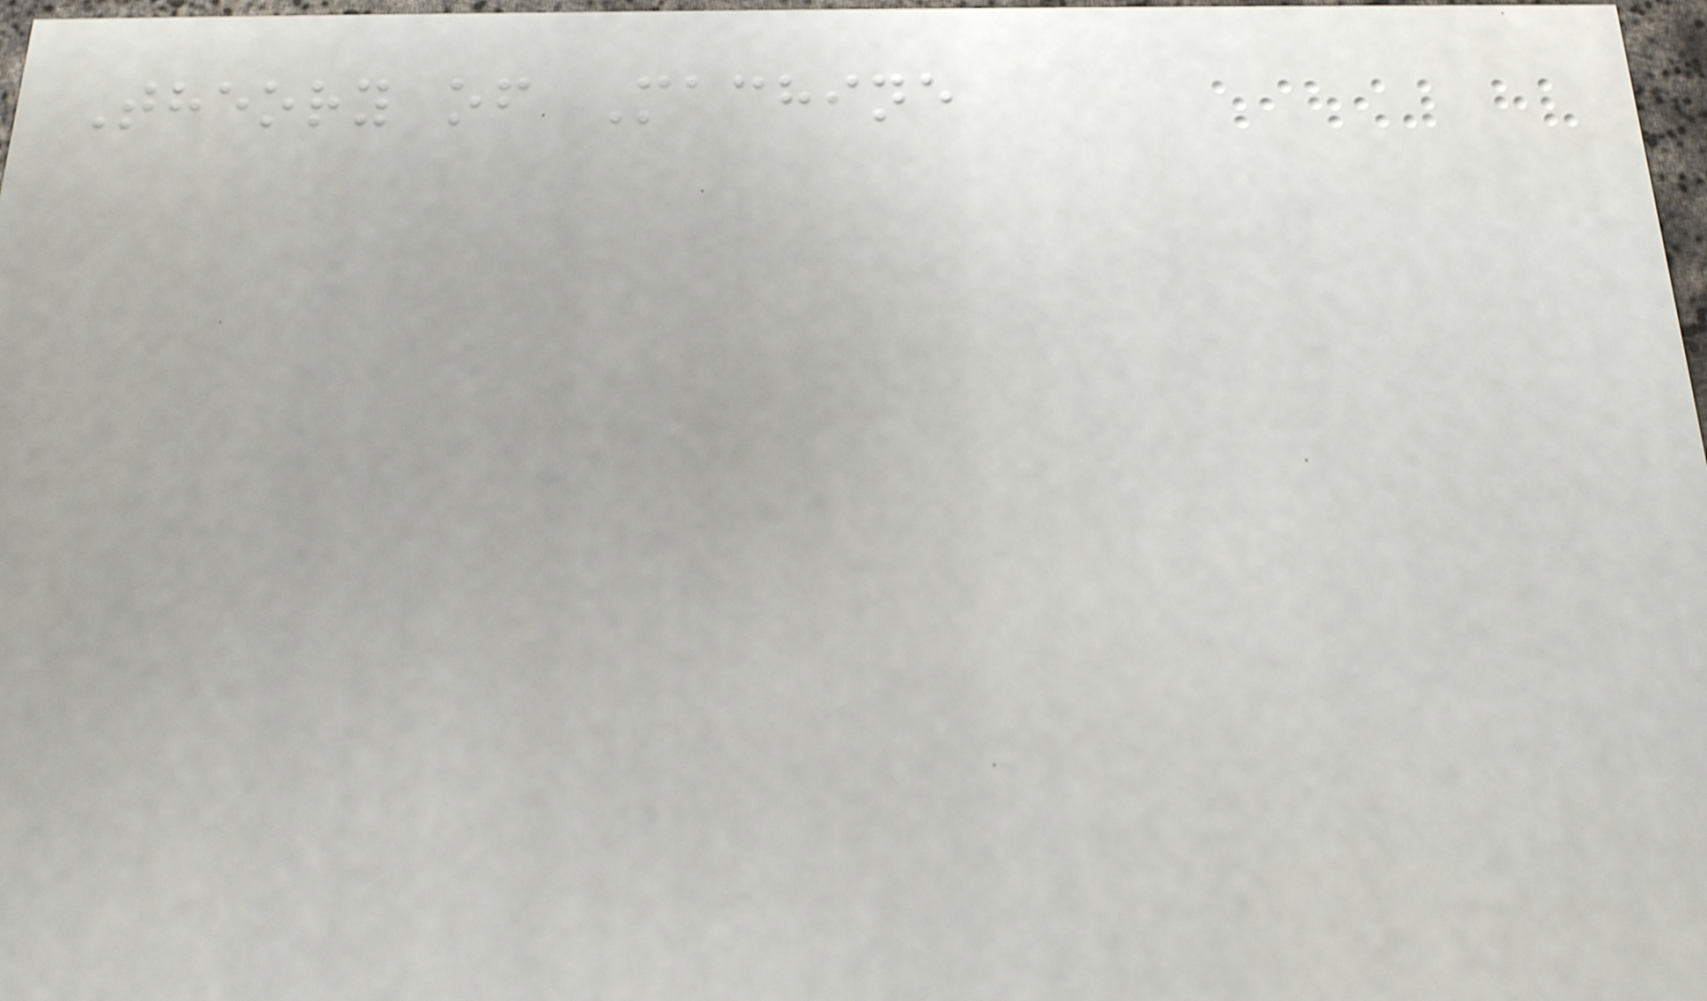Theory of Machine
